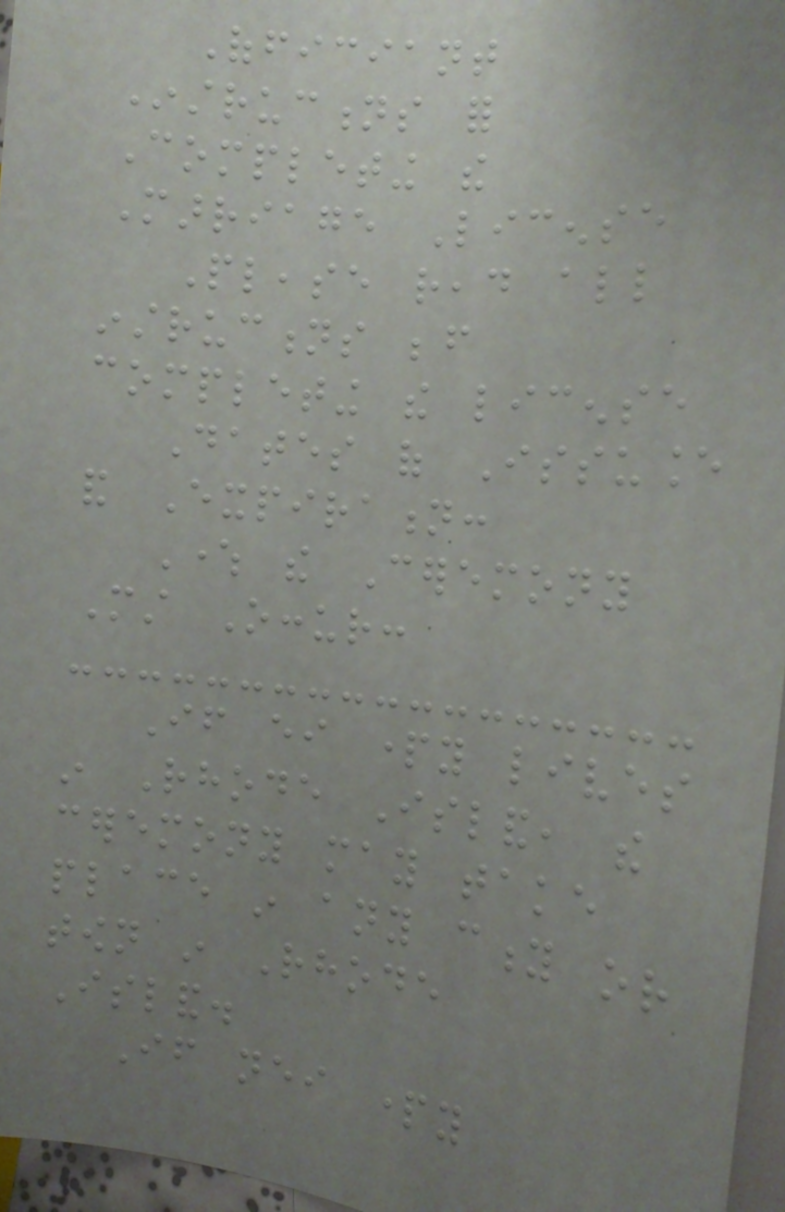Officiant
Instructions for
Completing the
Marriage License
Please read all
instructions before
completing the license
Dates of Issuance
and Expiration:
Where the Ceremony
Must Occur:
If either party lives
in Rhode Island, the
ceremony may take
place in any city or
town in Rhode
Island.
If neither party
